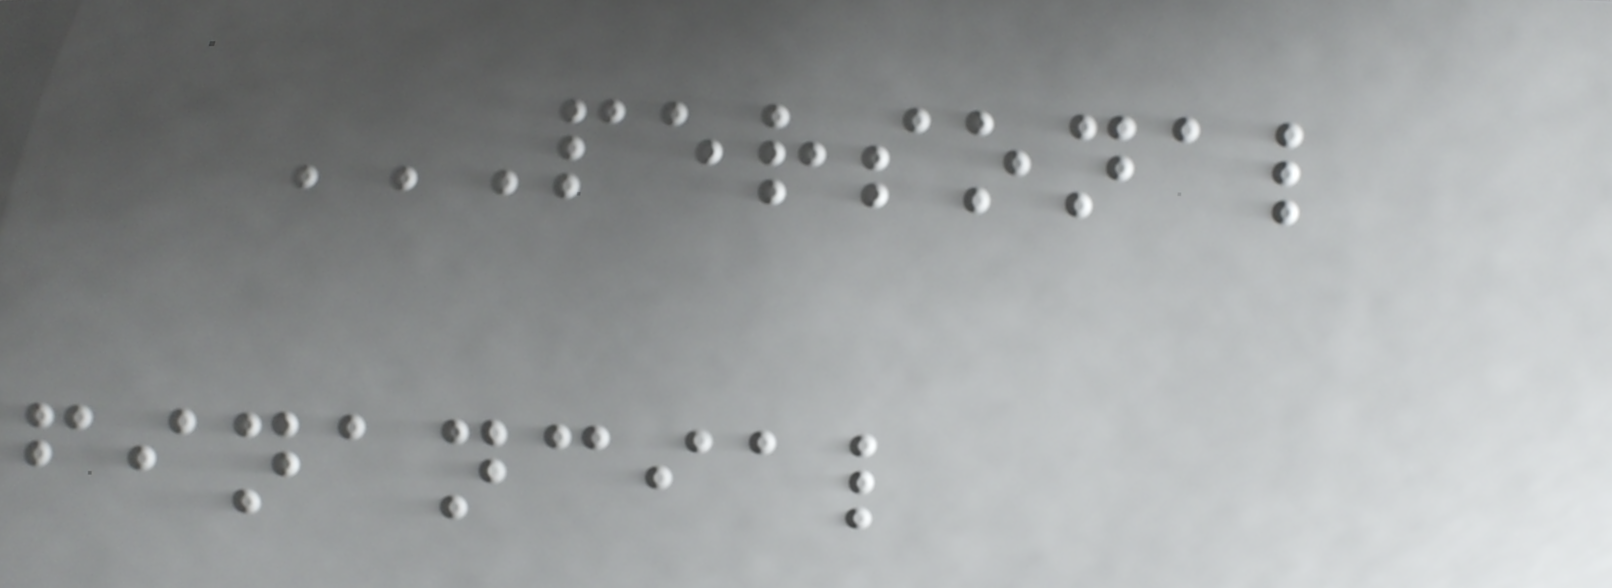PERSONAL
FINANCIAL
